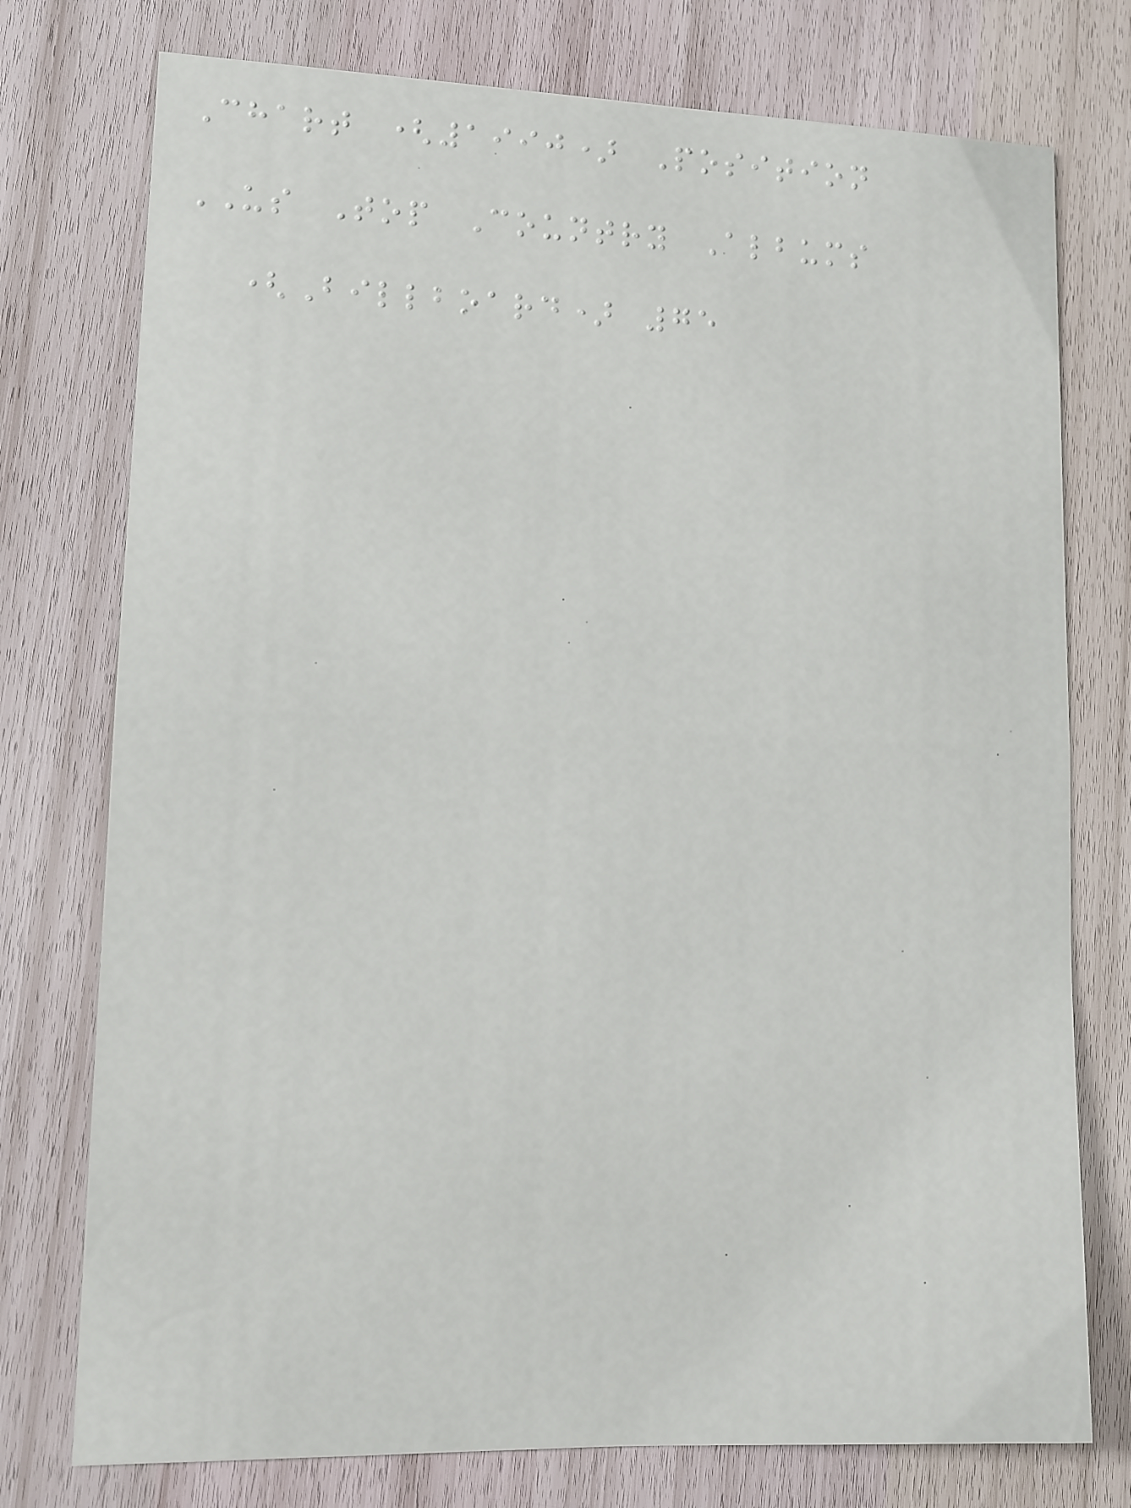Chart (1990) Position
US Top Country Albums
(Billboard) 75
